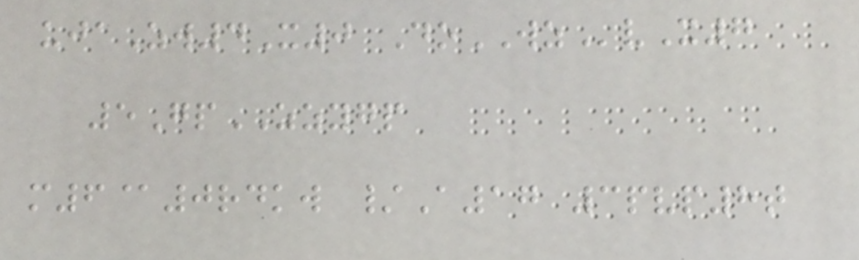ujaZw4X0 DoWZvX7
5GpZZYGP
m6@0rdkw /A17 3pvp8t
